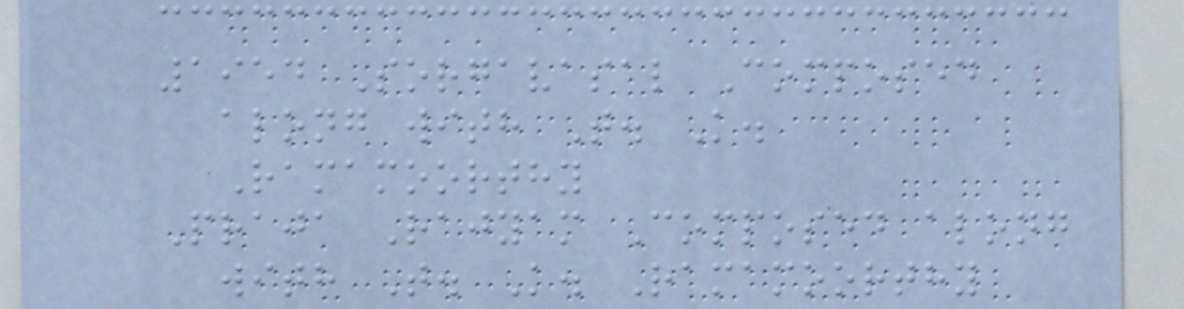1954 Sorgavasal Composed
along with T. K.
Ramamoorthy
Praja Rajyam Composed along
with T. K. Ramamoorthy
